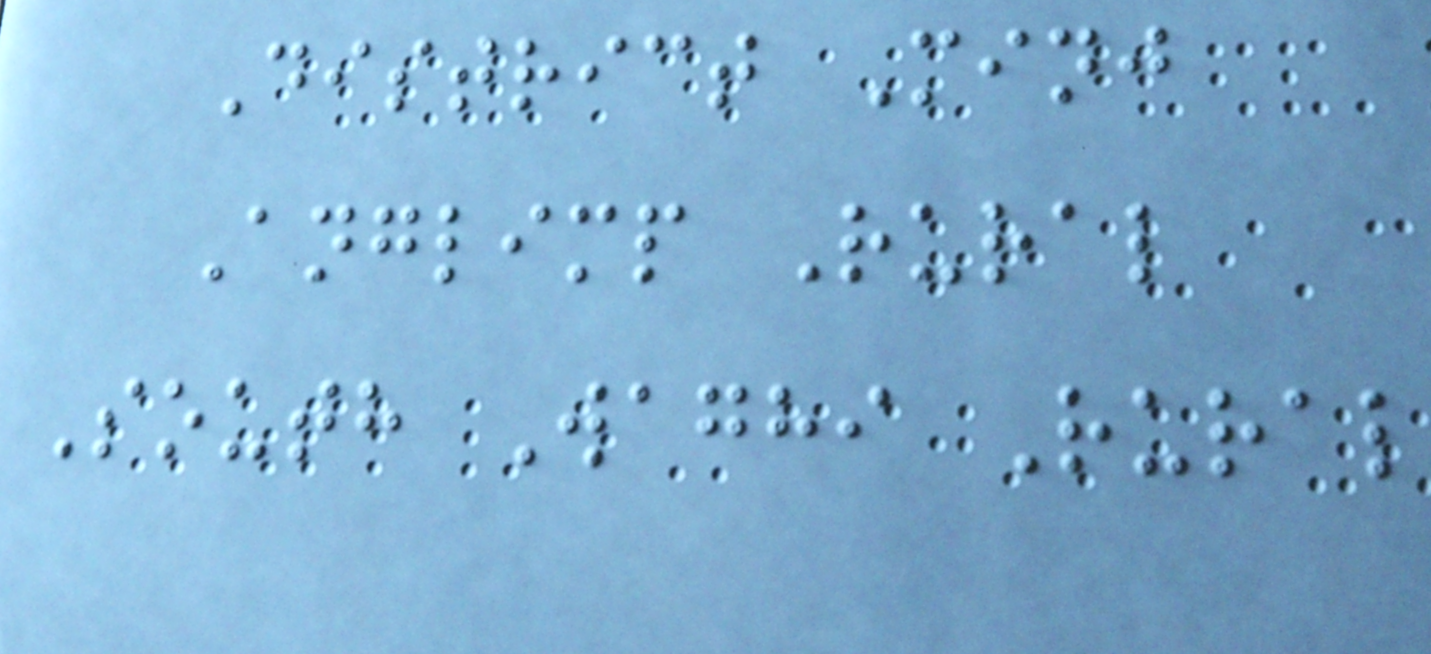District Minj
Anglimp Rural
South Waghi Rural
